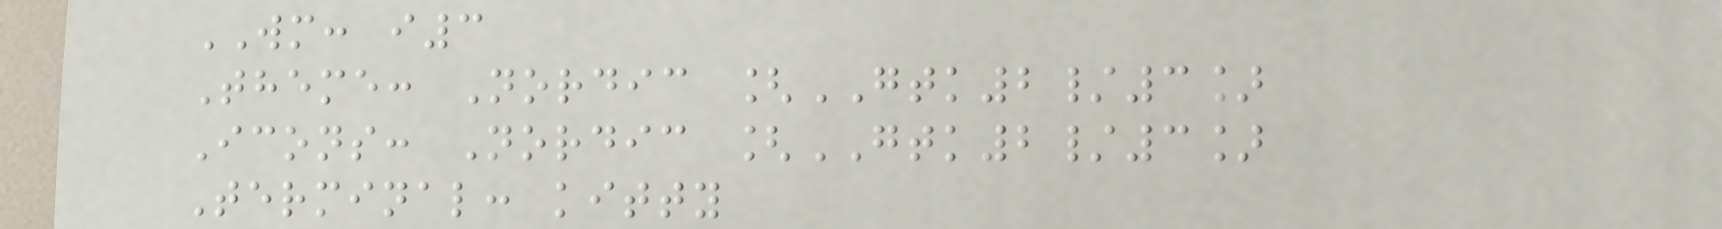WM: i3
Theme: Nordic [GTK2/3]
Icons: Nordic [GTK2/3]
Terminal: kitty
